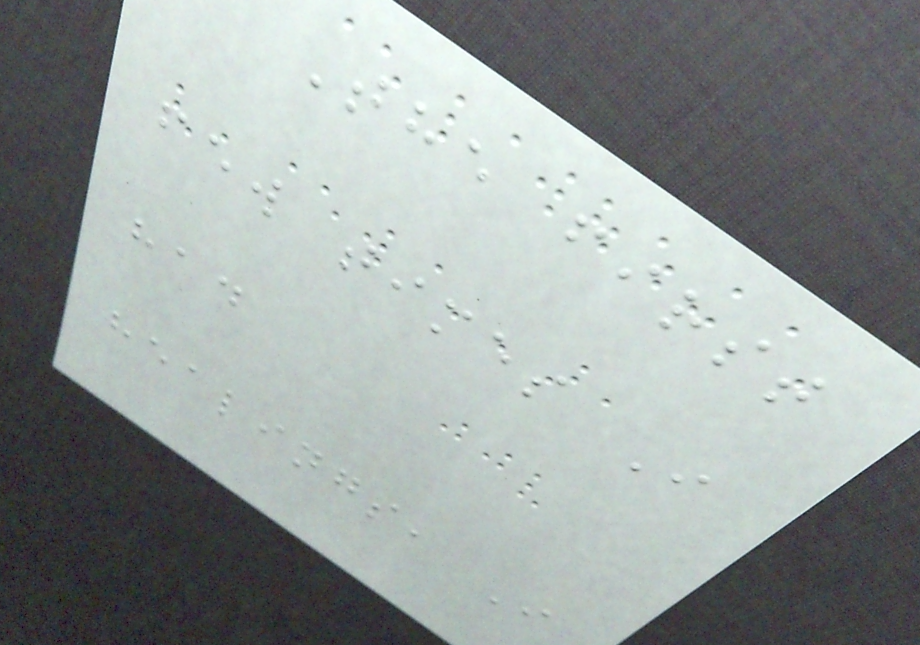The first
few times I
had
healings, I
